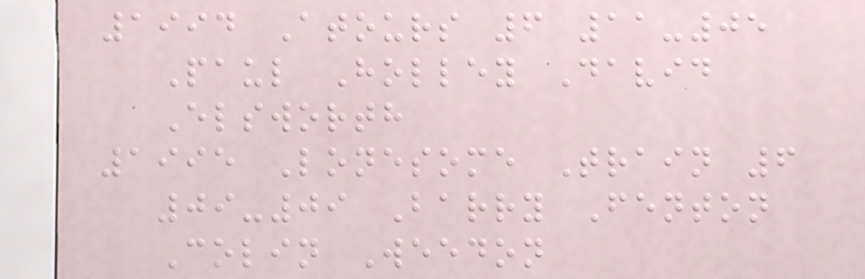1994 Atours 6 11-05
Paul Holley David
Elsworth
1995 Lonesome Train 6
09-09 Barry Fenton
Colin Weedon
